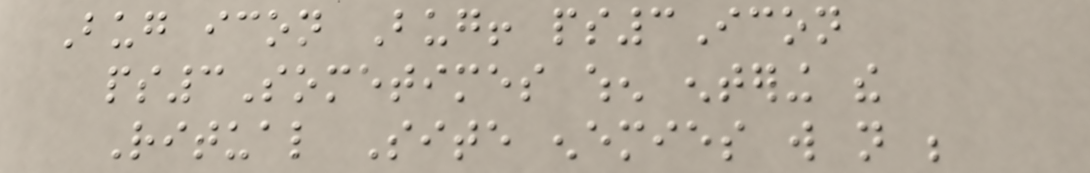Bug icon Bug! ps3Icon
ps3Sometimes when entering the
Ritual Site enemies will not be
